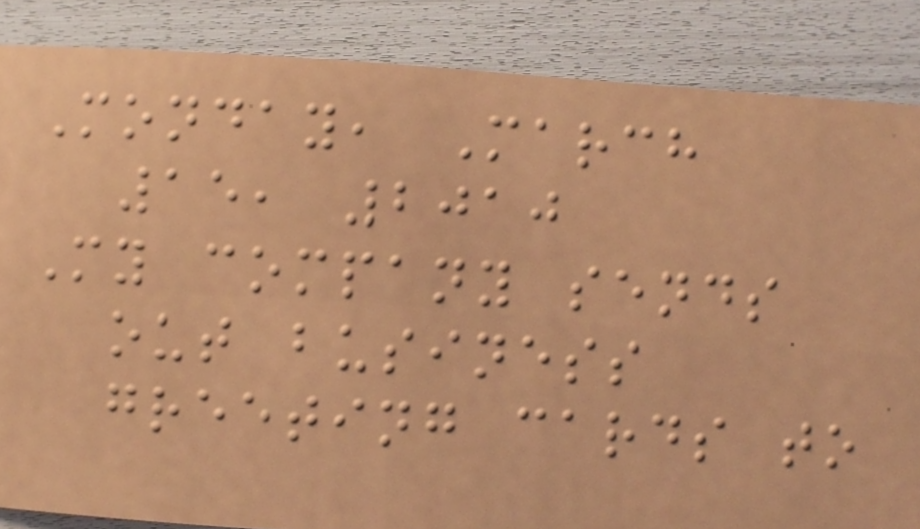Monday, March
15, 2010
My company sends
out business
greeting cards to
